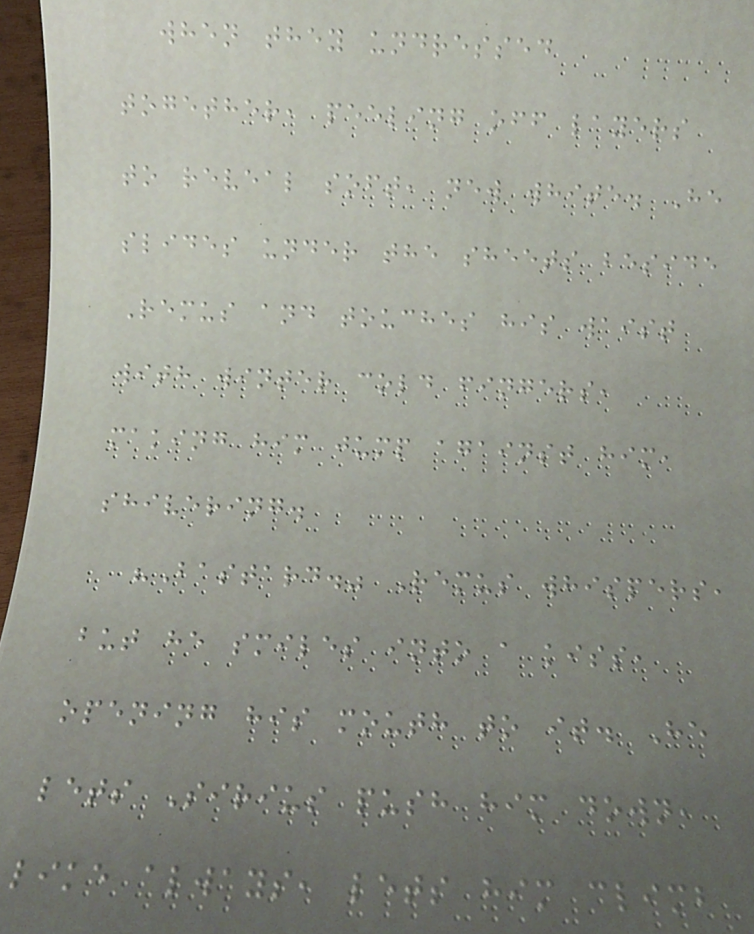when they undressed
together, peeling off layers
to reveal soft, new white. He
slides under the sheets beside
Remus and touches his waist
with winter cold fingers,
making him jump against him,
shivering.
"Bastard." Remus whispers,
but he smiles into a kiss,
opening his mouth to it. He
lets Sirius push him down,
like always, lets him climb
